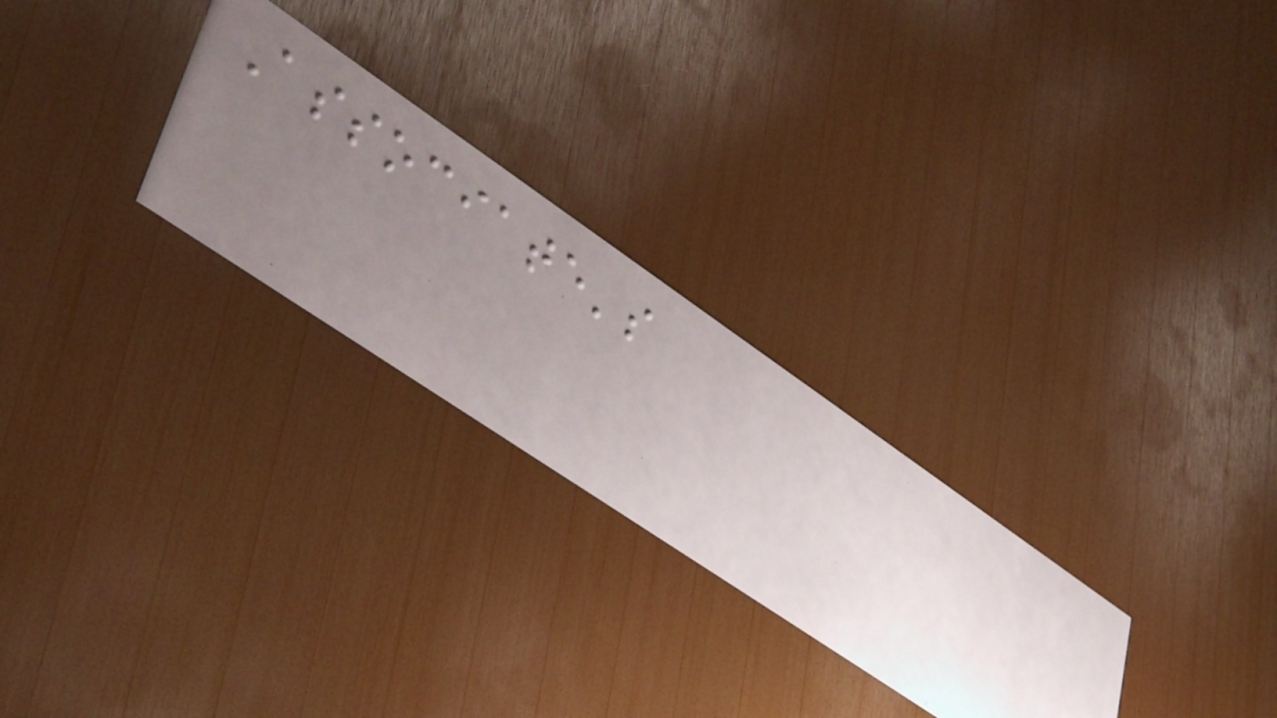Associate's
